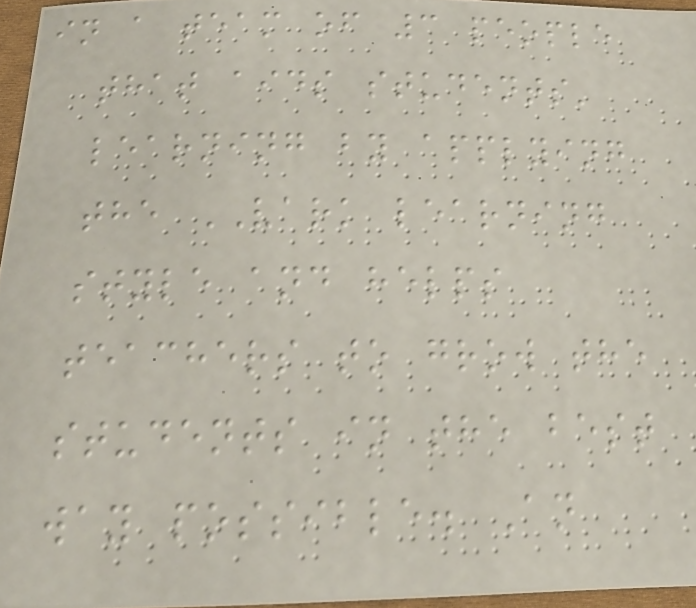in a team of 3 people
that aids students'
learning by applying
the VARK learning
style and helps
teachers to grow the
students in the best
way possible. An
